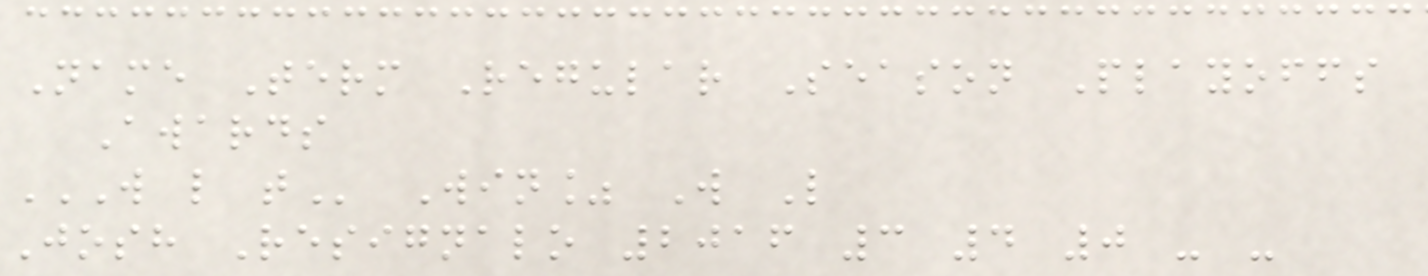Name Term Regular Season Playoffs
Awards
W L T Win% W L
Josh Resignalo 2016 3 4 0 - -
